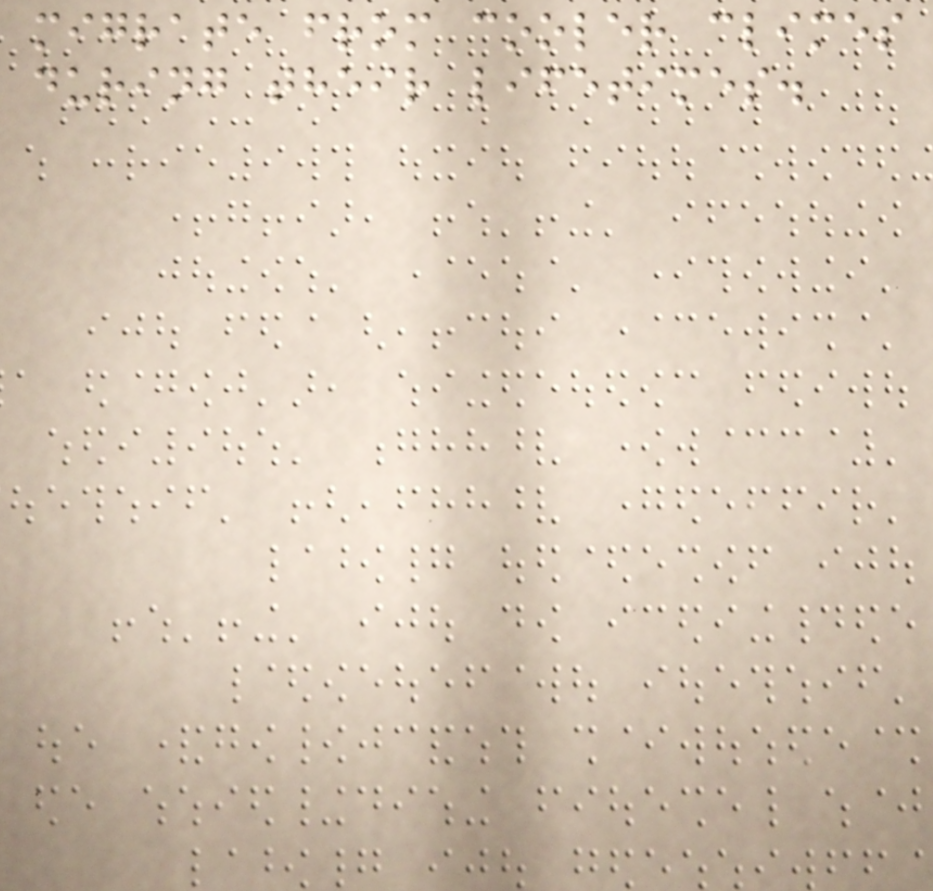migrate from cooler climes
during their lifetimes.
